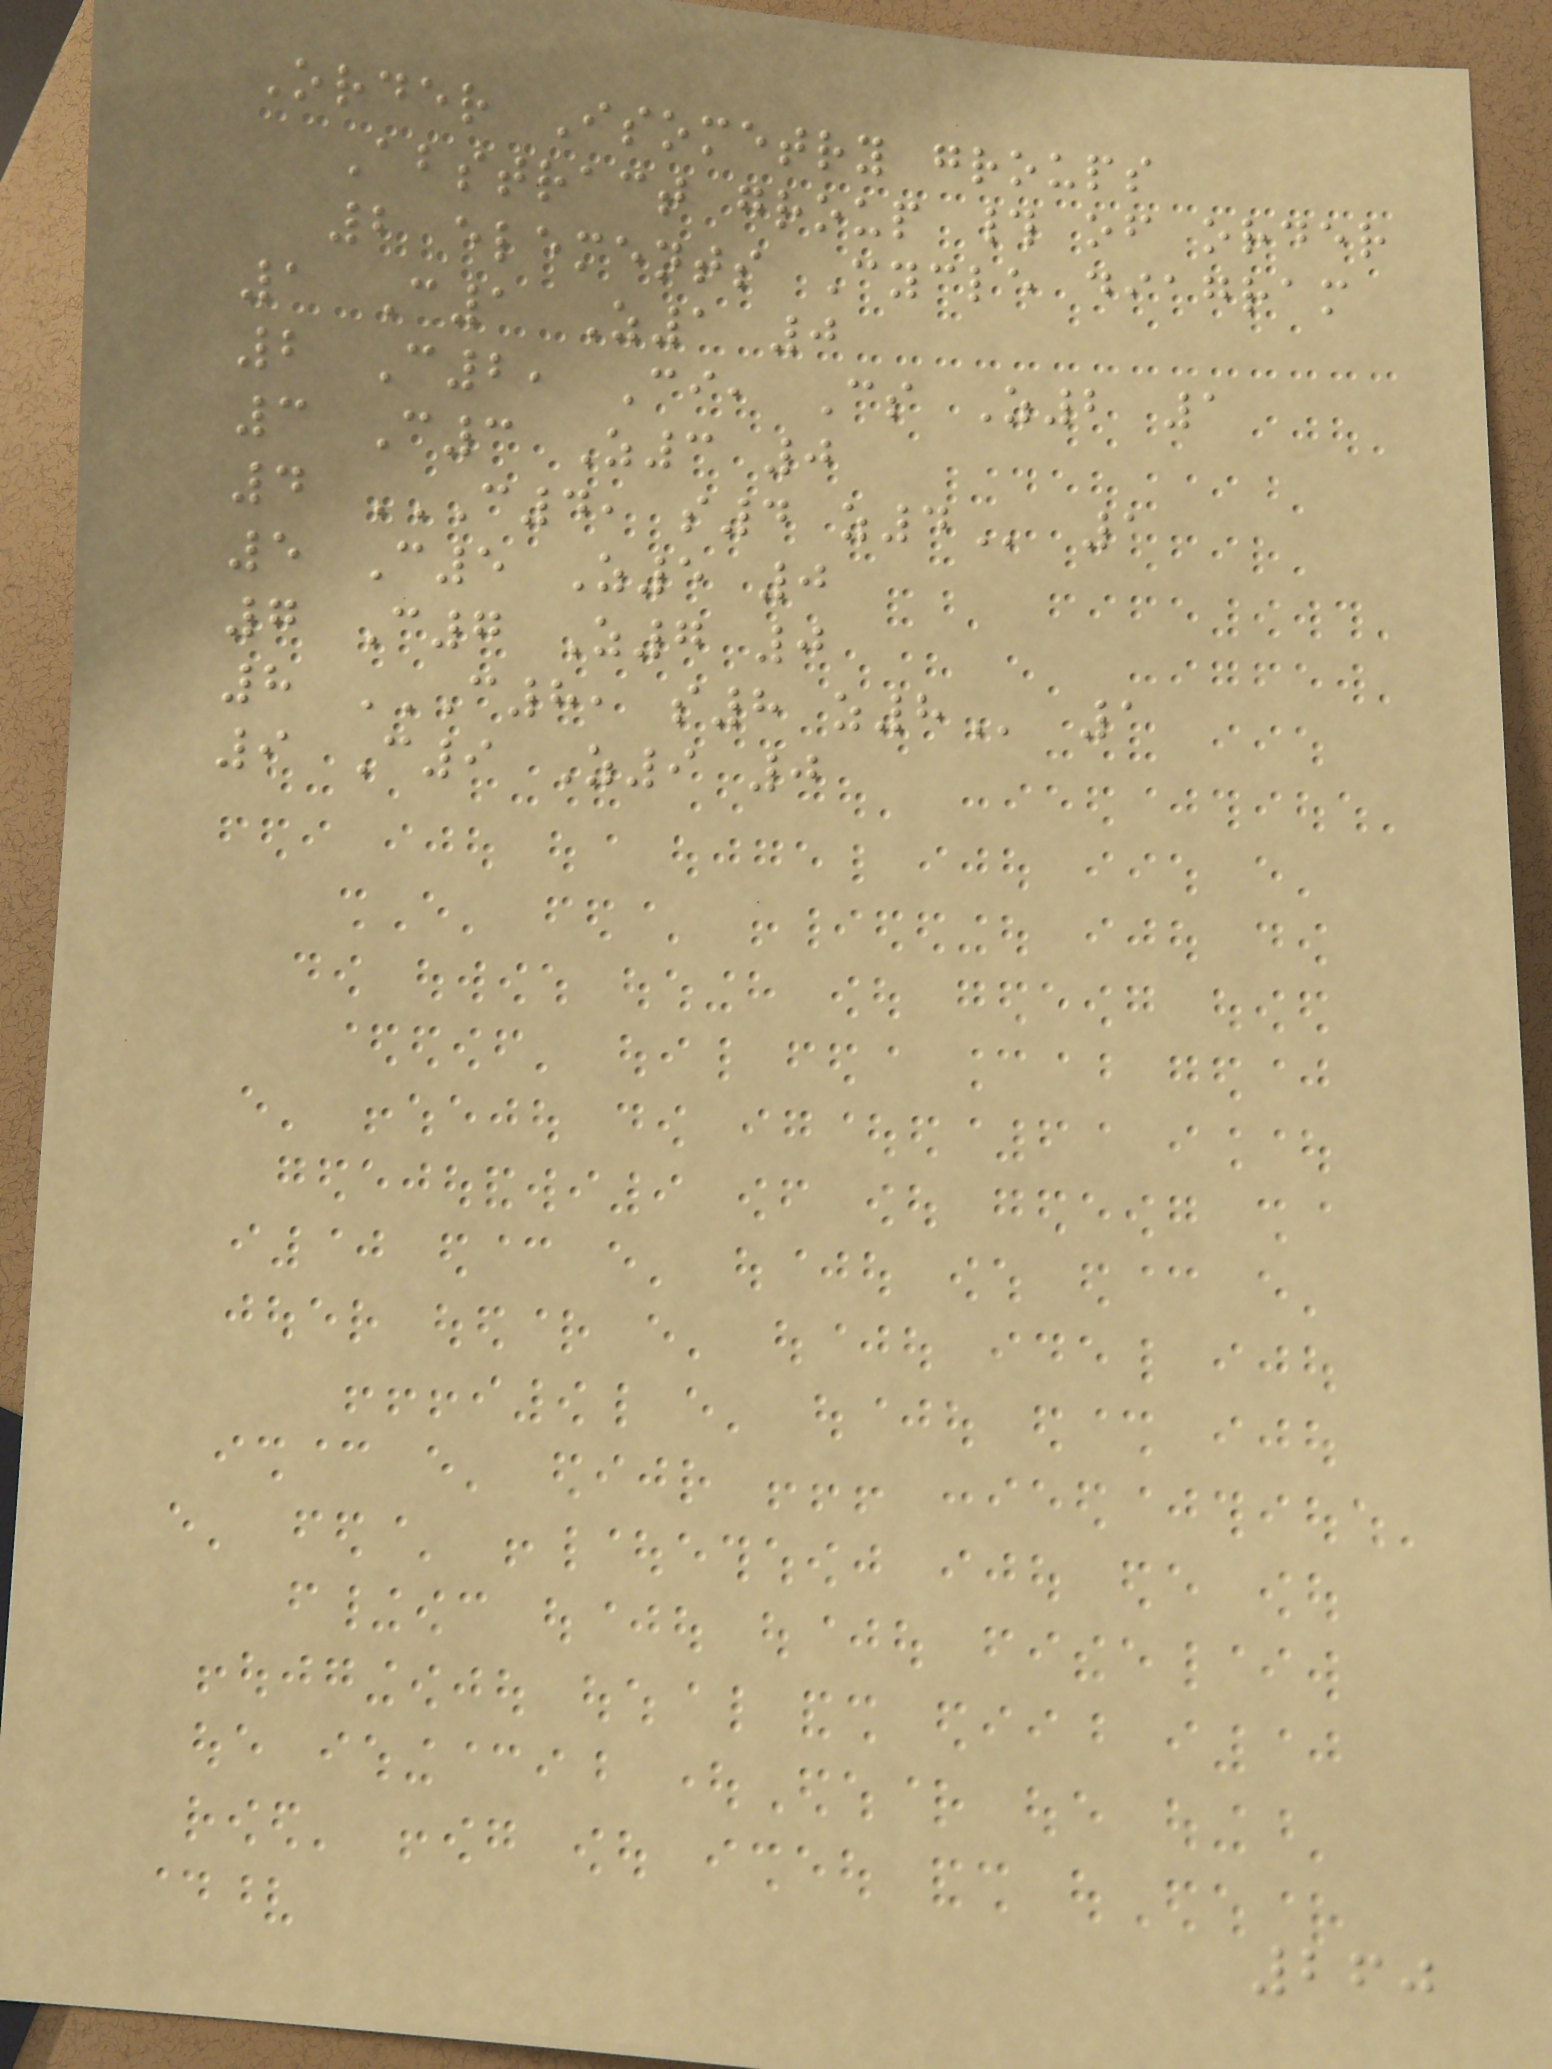Order Isometry groups
Abstract group # of order
2 elements Cycle diagram
1 C1 Z1 0
2 C2, Ci, Cs Z2 1
3 C3 Z3 0
4 C4, S4 Z4 1
5 C5 Z5 0
7 C7 Z7 0
8 C8, S8 Z8 1
9 C9 Z9 0
260
